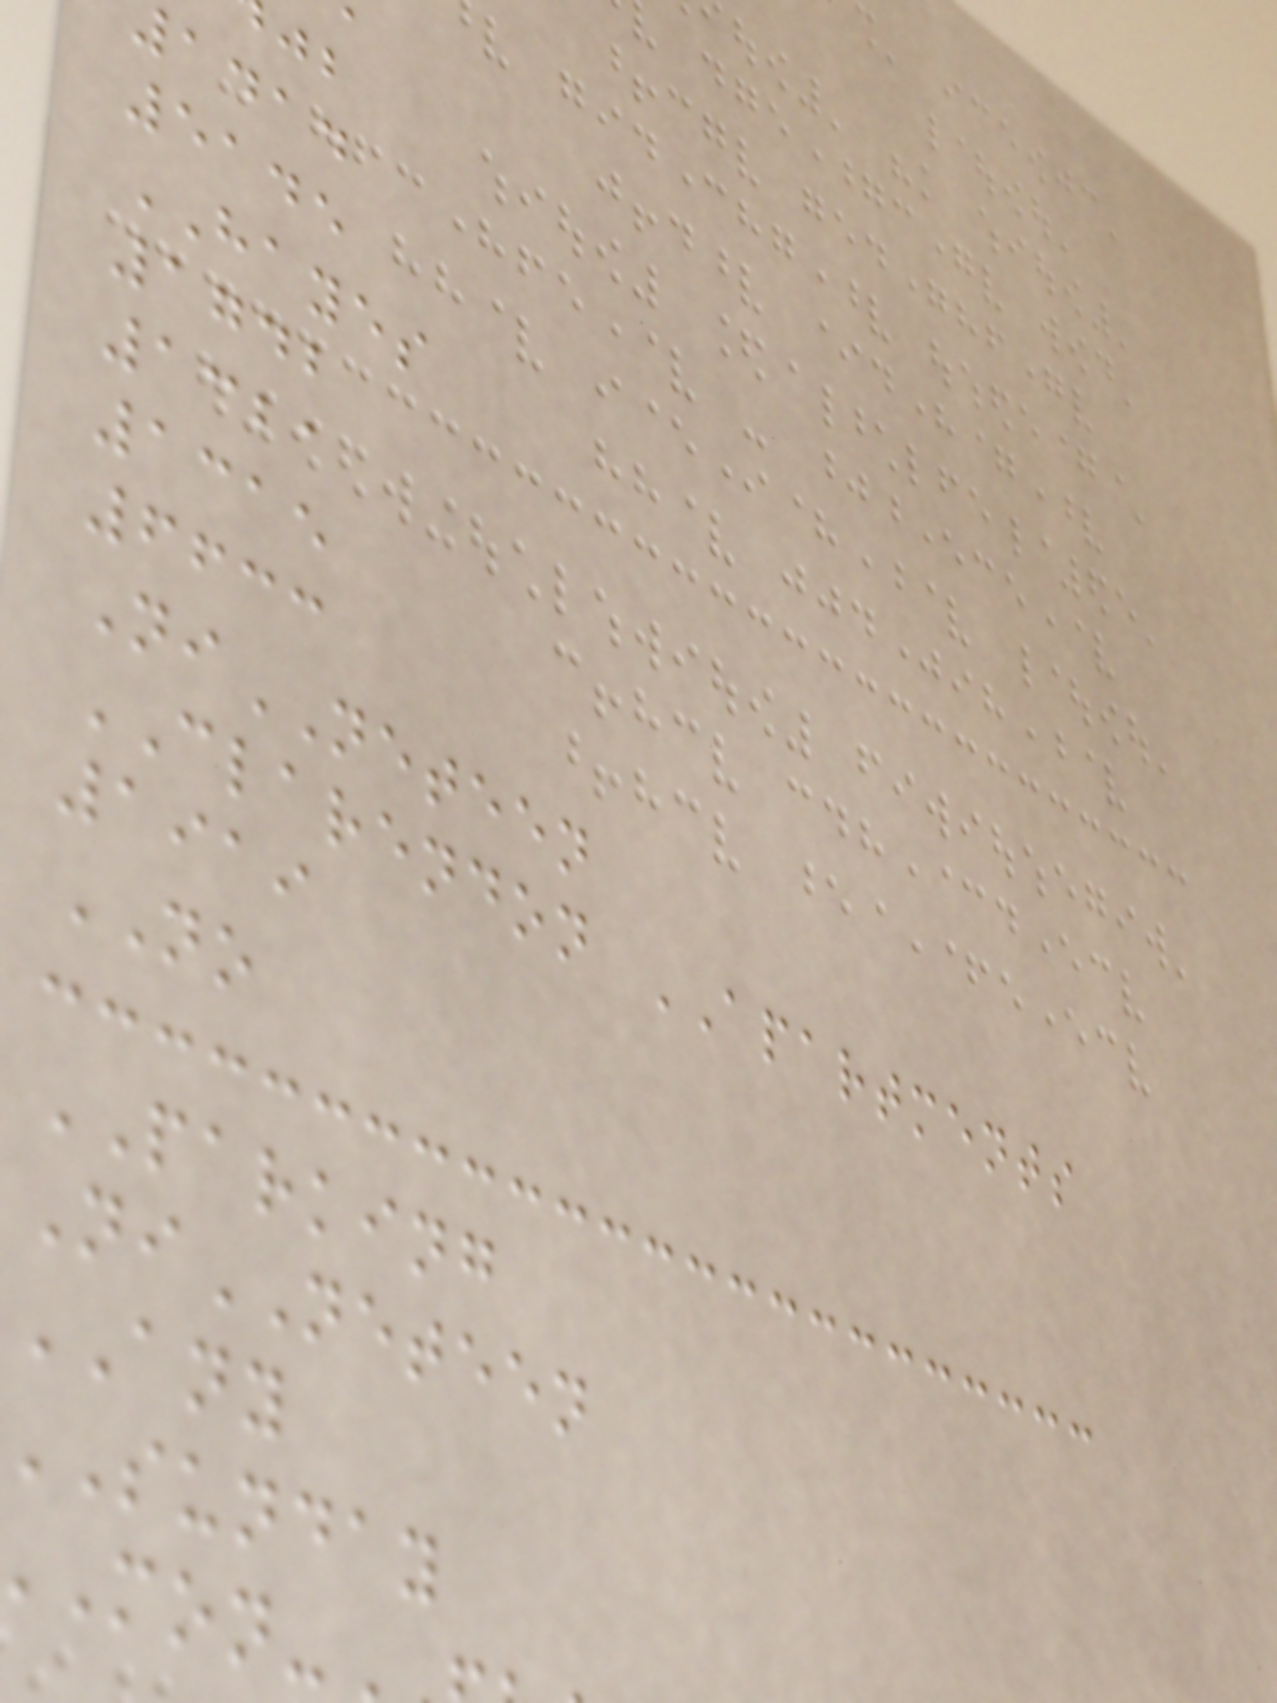adad
5145
HAYES
1742
1321
1315
6633
NiNETEEN
CLARENDON APARTMENTS
1919
NO
PARKING
NiNETEEN
ANY
sunday
